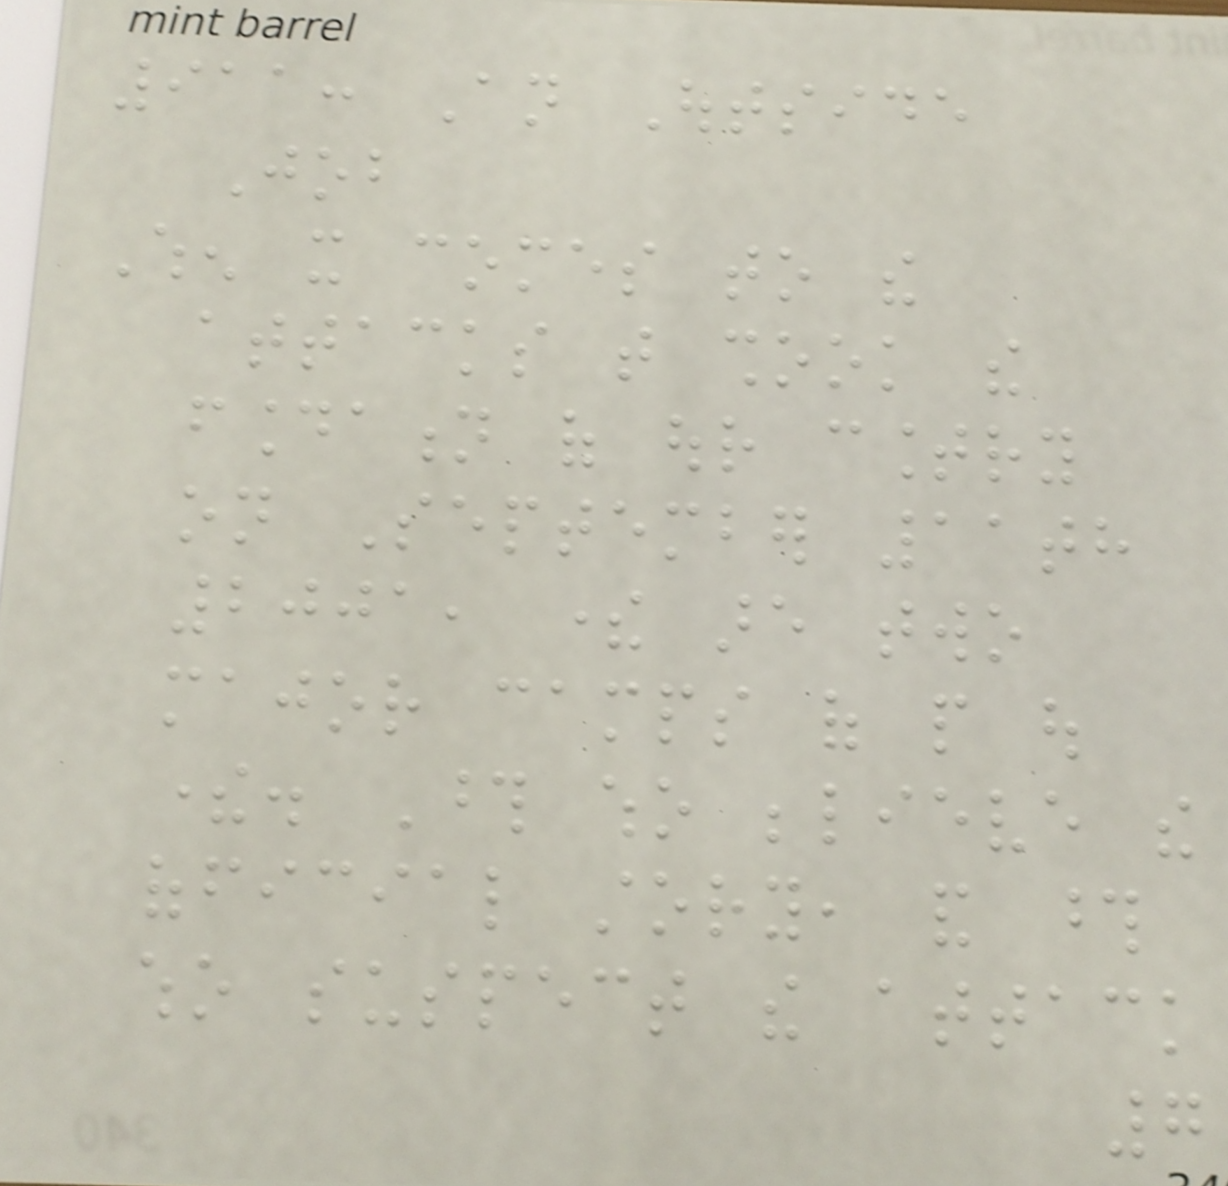911: An Outside
Job
When it comes to the
attacks that shook the
foundation of our country
on September 11th
2001, there are two
major camps of people out
there. Those who believe the
official story, and those
who suspect the attack
7
